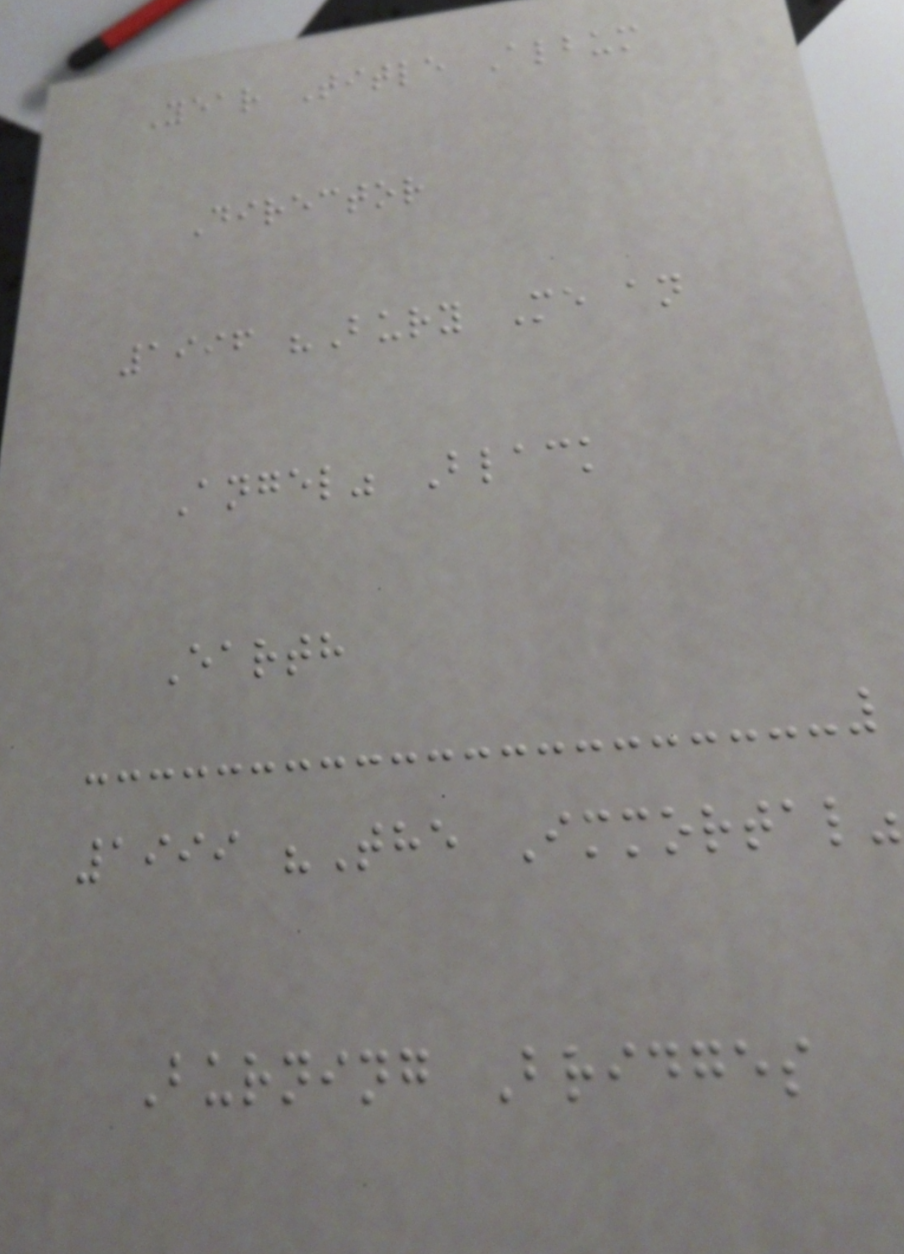Year Title Album
Director
1996 "Bury Me an
Angel" Black
Earth
1999 "The Immortal"
Burning Bridges
